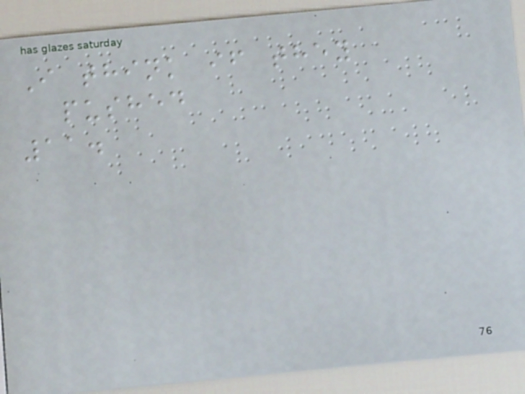I think if they
pushed
11.
